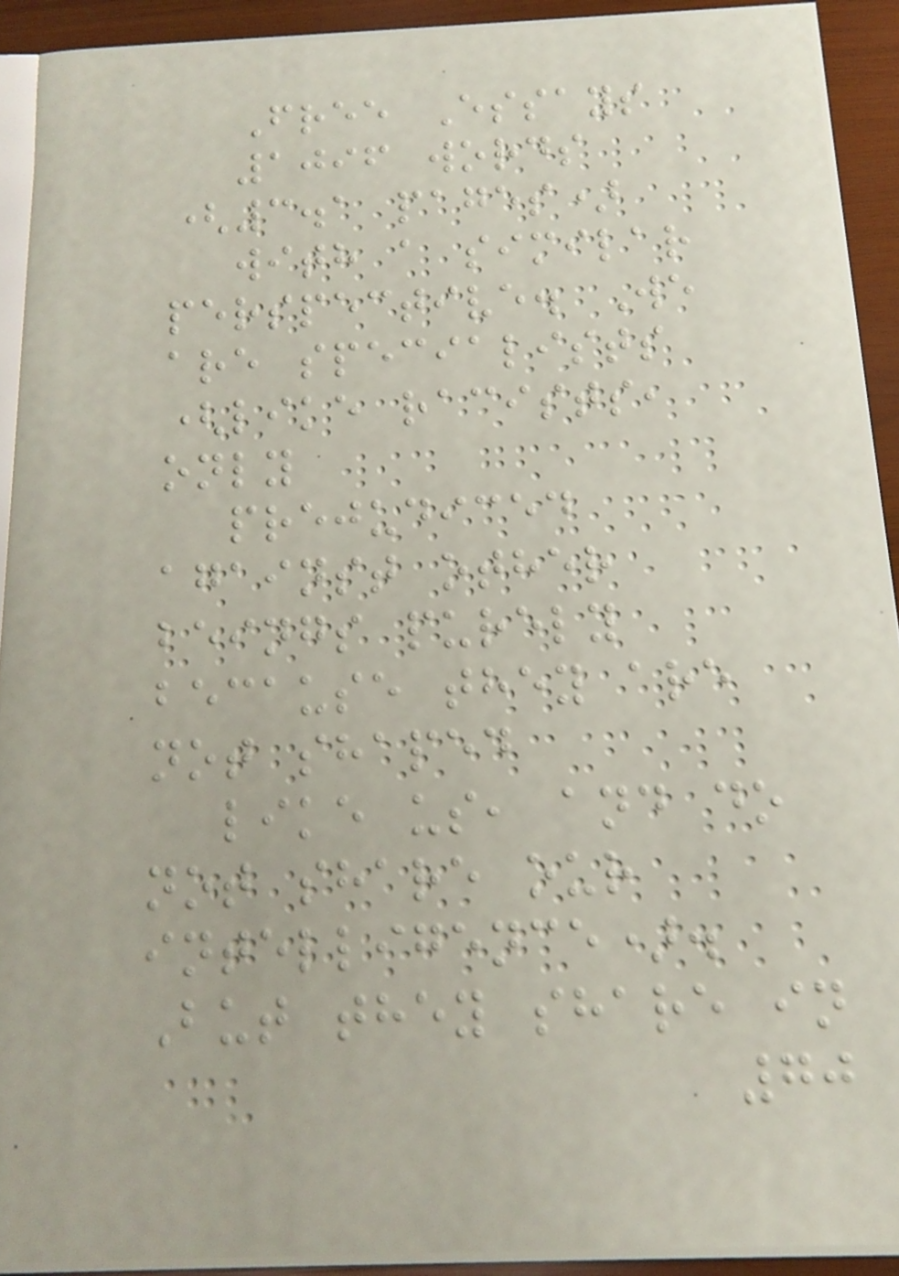Free Essays
1096 words
(3.1 pages)
with a similar
perspective. We
are specialists
(like racists,
only
prejudiced
against other
beings purely
because they are
not shaped
like us, and do
not share our
intelligence).
But they share in
70
